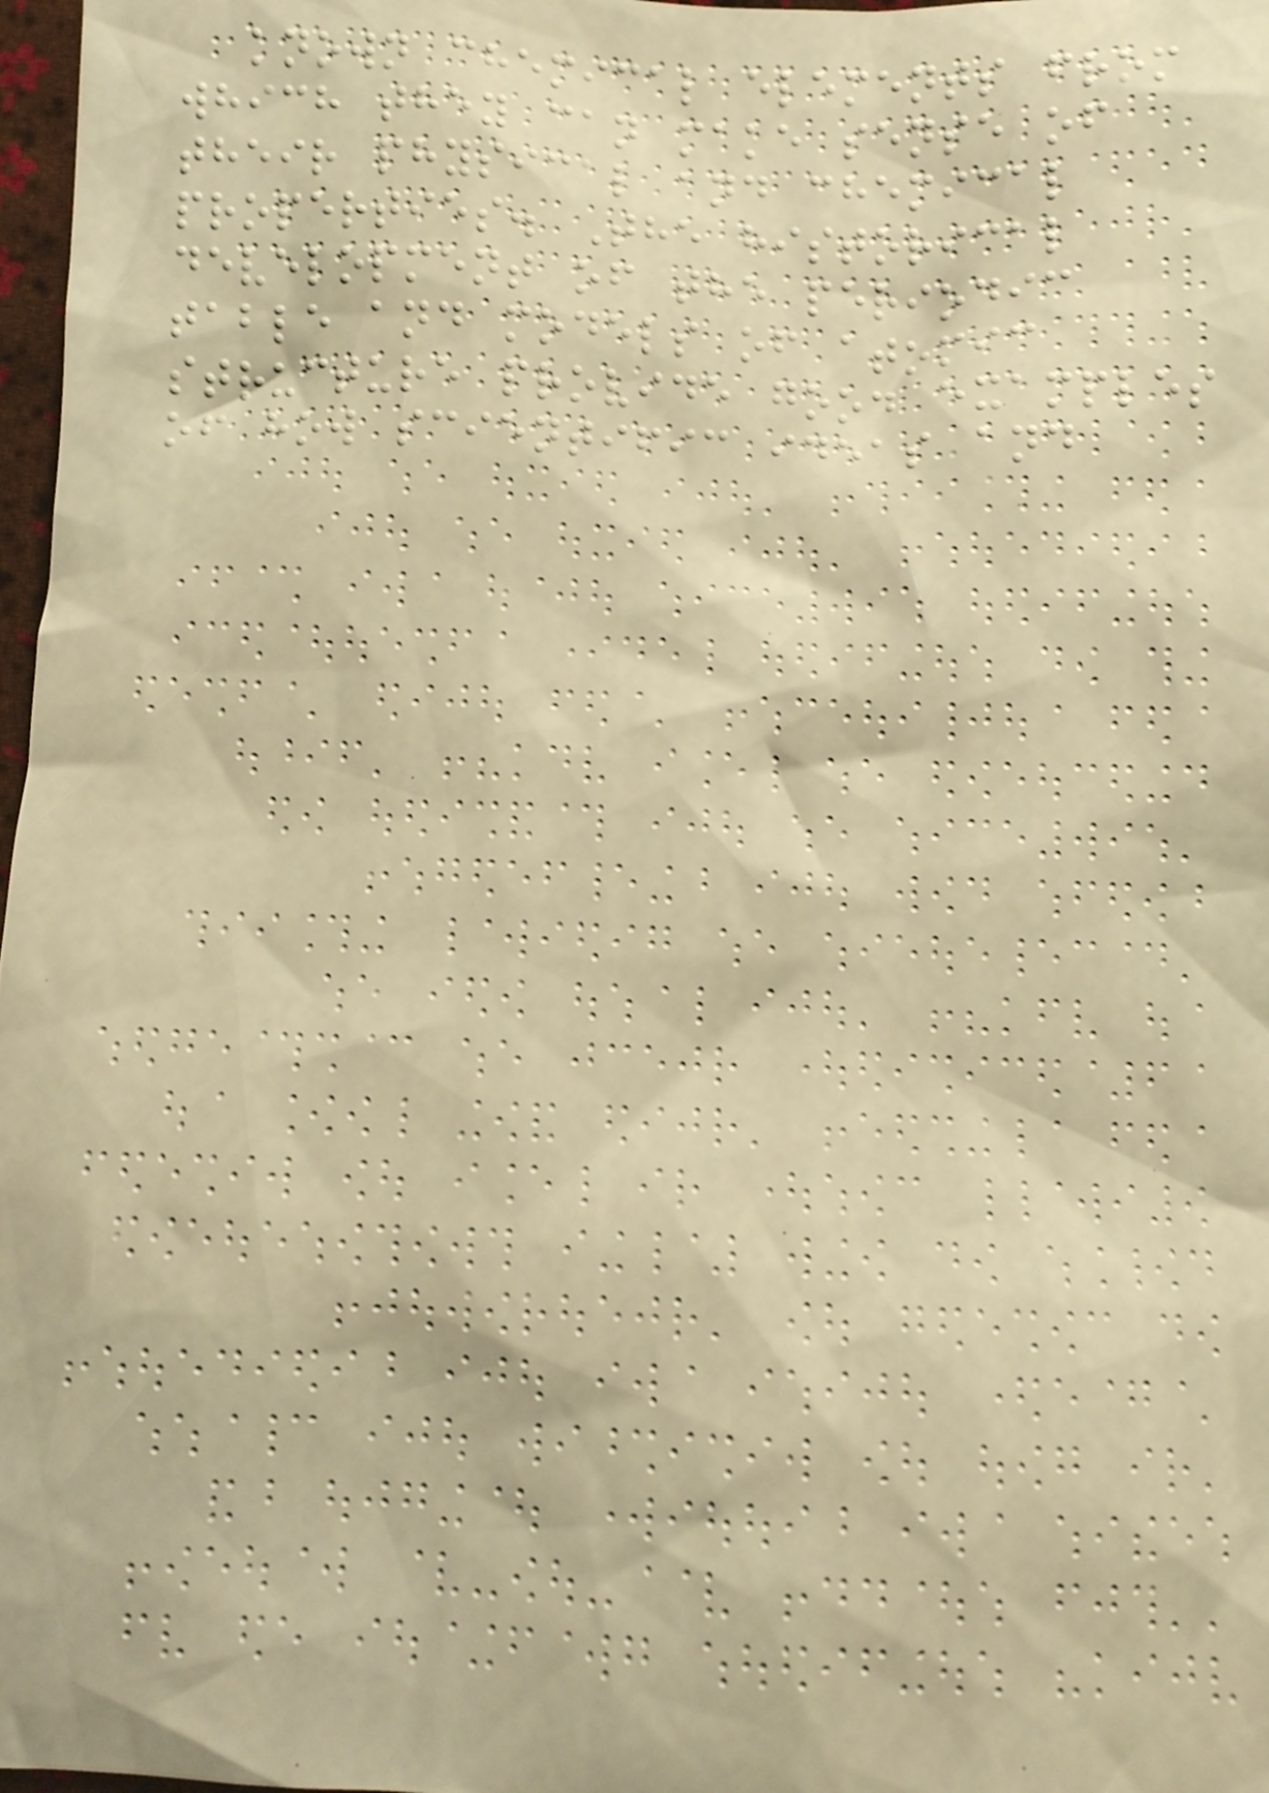known chemical elements from
which they can make sense of
their physical and chemical
properties. The historical
development of the periodic
table and models of atomic
structure provide good examples
of how scientific ideas and
